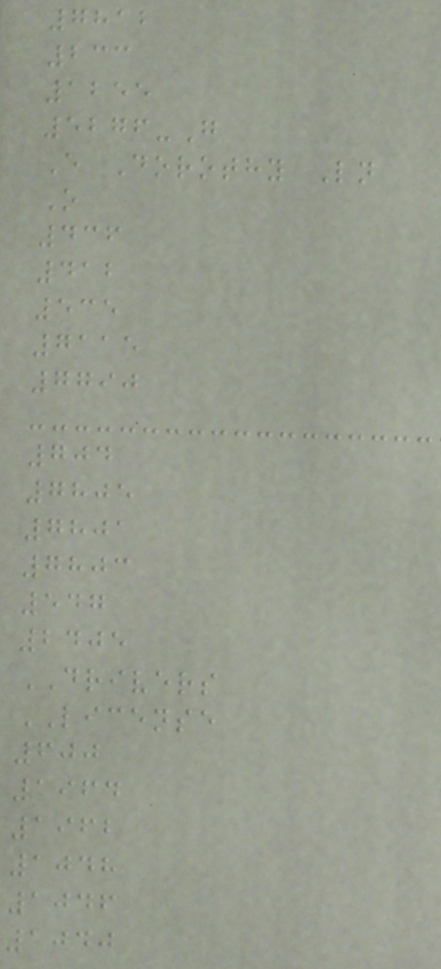7812
233
1255
5276-G
E Dorothy Ln
O
436
412
535
7115
7790
704
7805
7801
7803
547
2405
DRIVERS
LICENSE
600
1964
1962
1048
1046
1040
